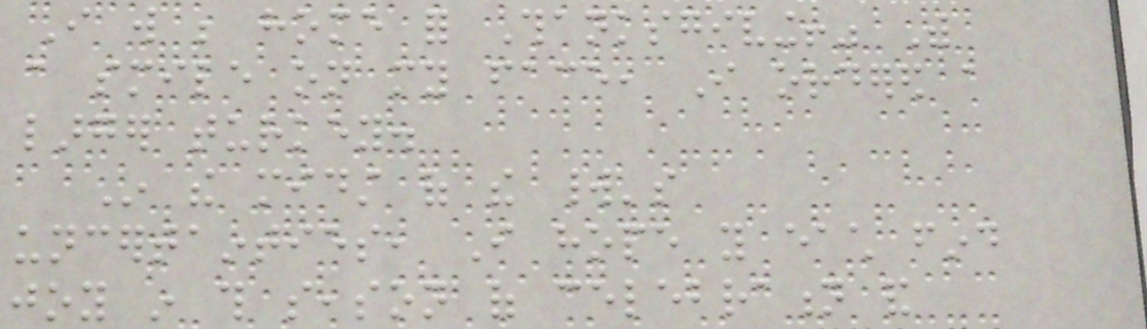I will be home for Thanksgiving!" With
a smile on my face, I ordered a
larger turkey.
In the midst of the world's
uncertainties, I hope you each find
joy in this season of celebration and
